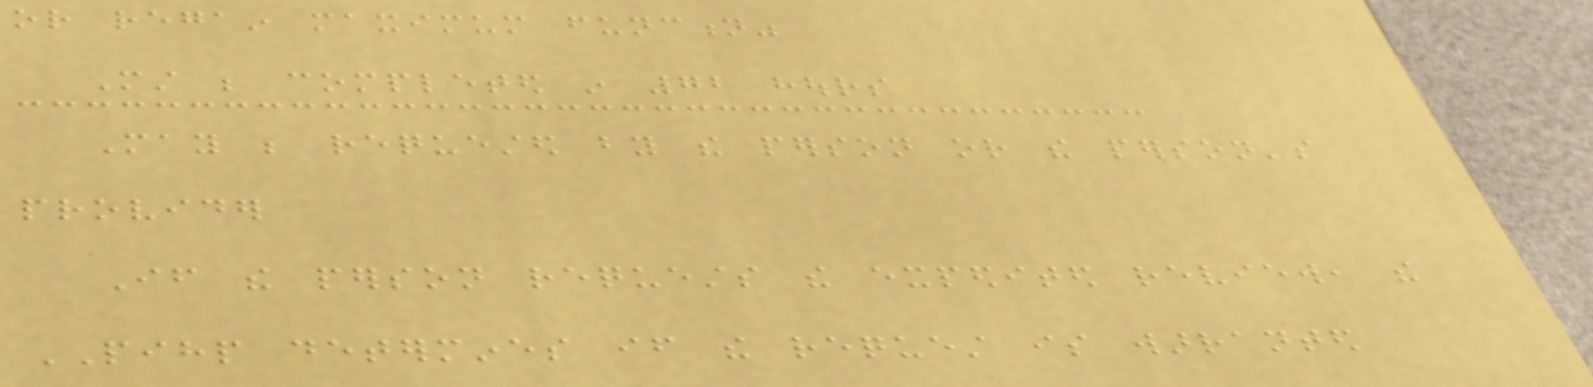or regain maximum function"
Must be completed in 72 hours
May be requested by the person or the person's
provider
If the person requests the expedited review, the
PIHP determines if the request is warranted
